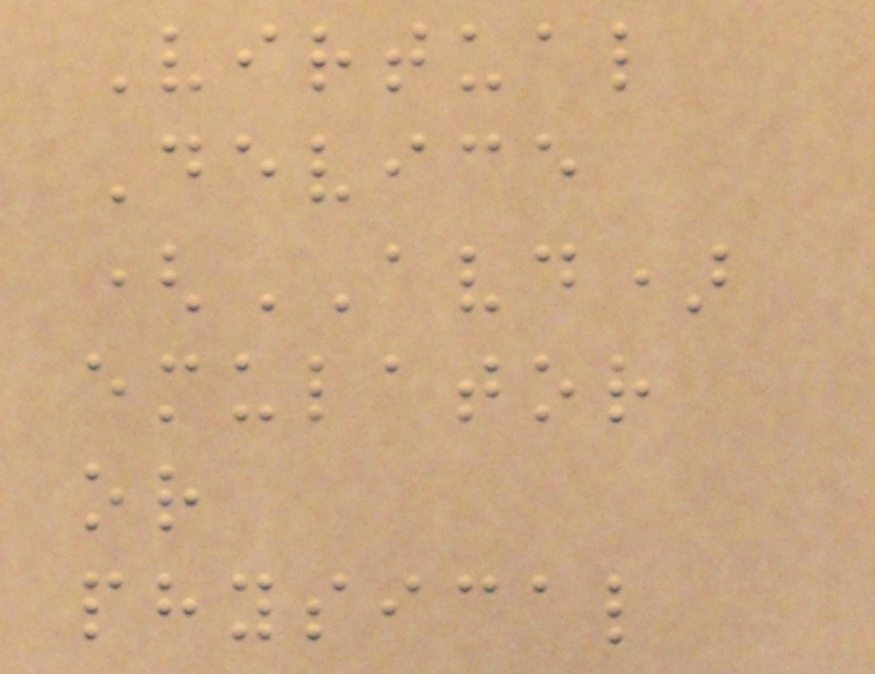Virtual
Device
(AVD)
emulator
or
physical
